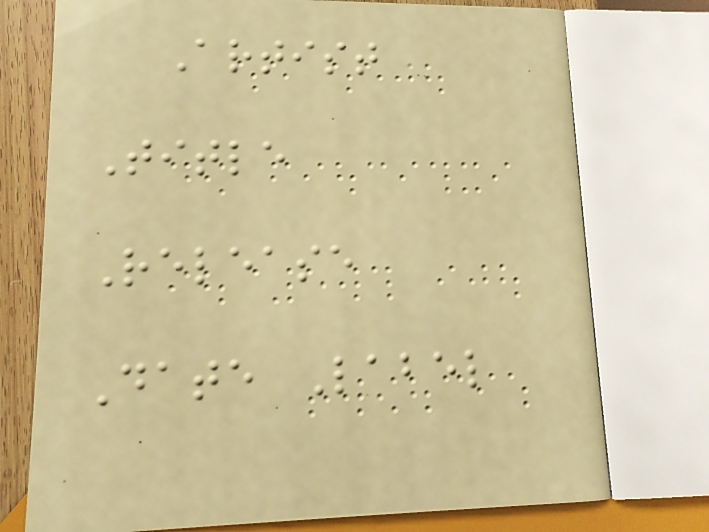Artist
Title
Release
Date Label
